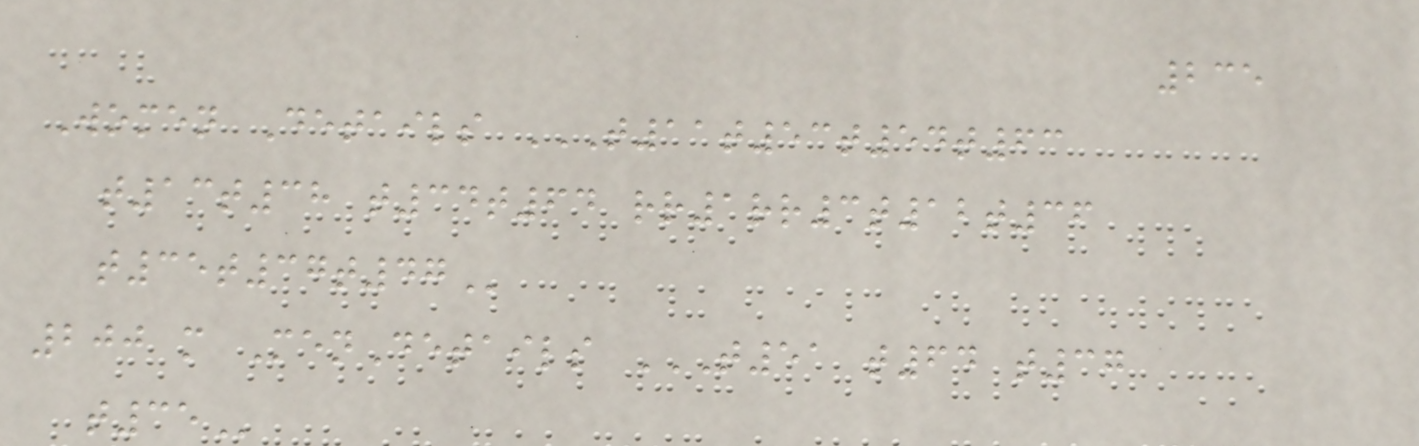235
Women Details T11T53T54T63
T13T38 T34T64 RR1RR3T12T36
T35T37T47
200 m MenDetails T51 T64 T37
T35
